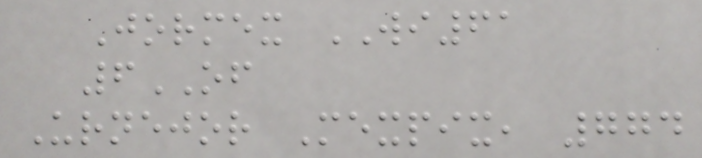Jormex WI61
6OF
Urnejor Mexpix, 774
